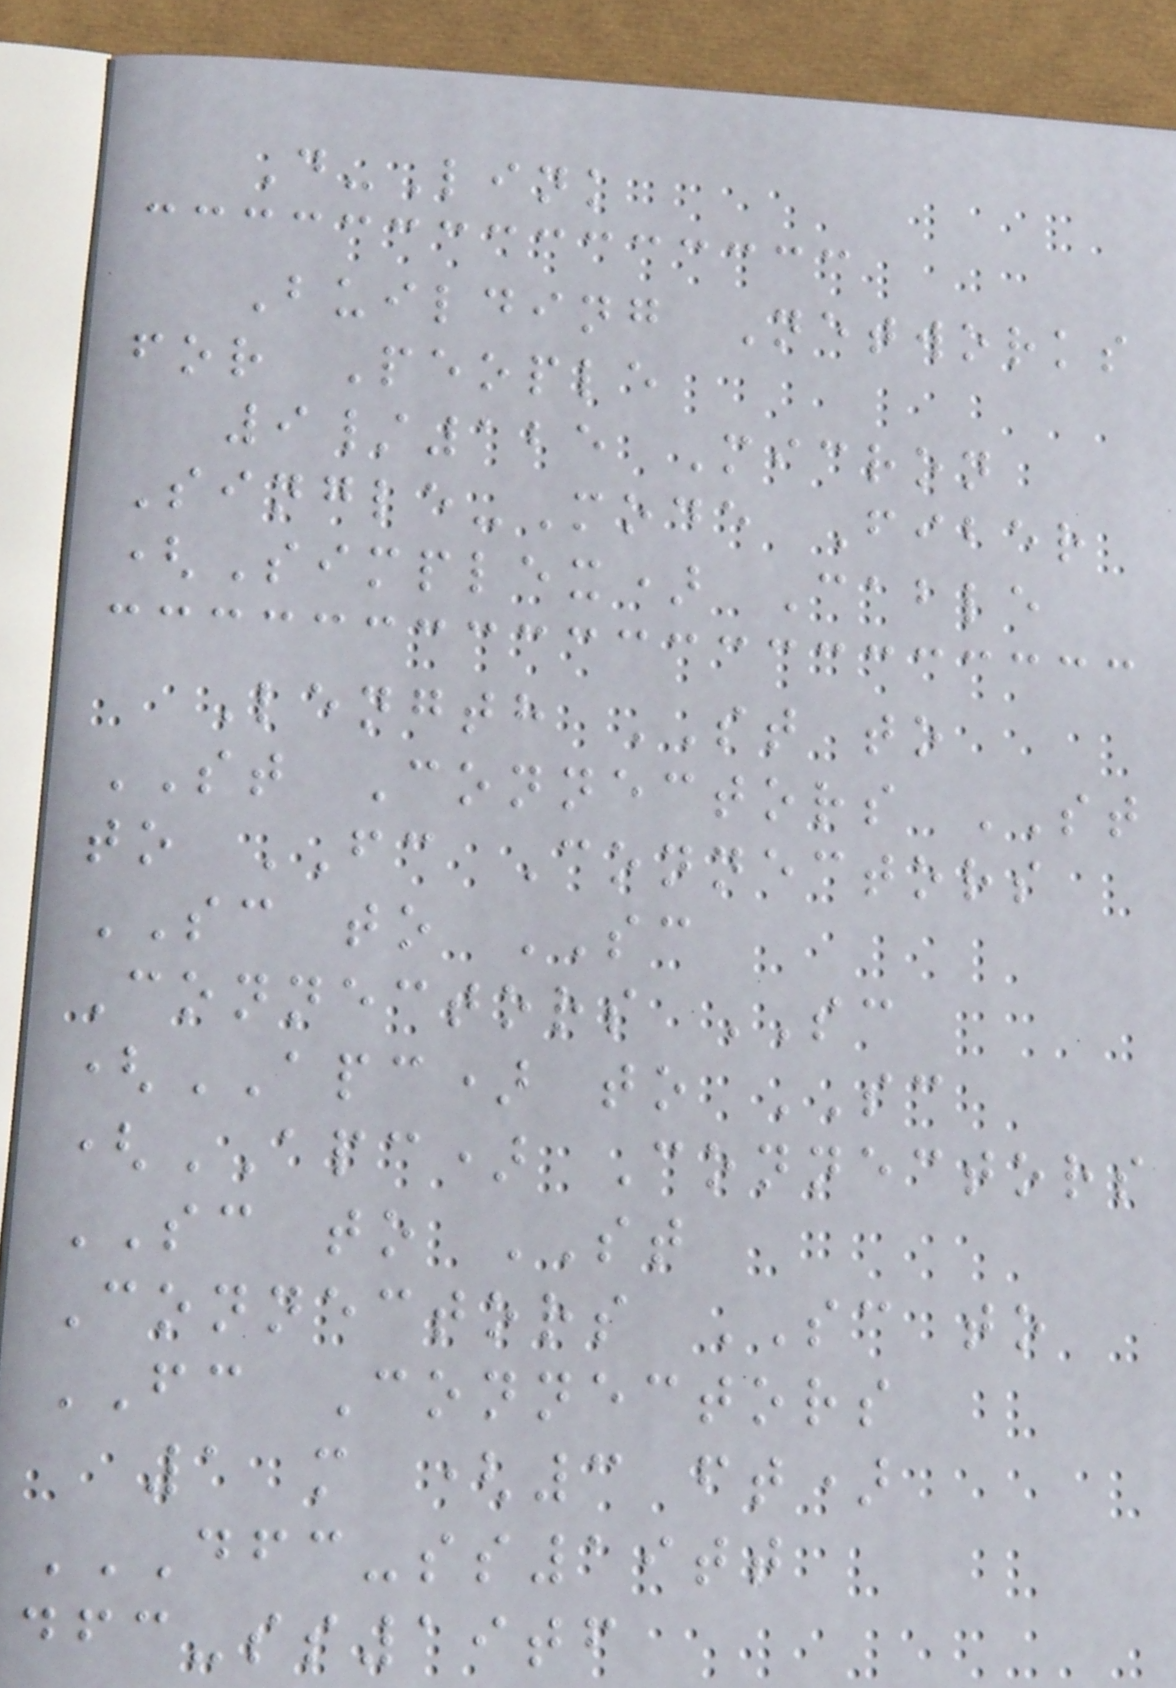D-Link
Building Networks
for People
9/125 Micron
Single-Mode Fiber
(Simplex) Cable
Length ST to
ST Connectors ST
to FC Connectors
SC to SC
Connectors SC
(APC) to SC
(APC) Connectors
SC to ST
Connectors SC to
FC Connectors
1 m (3 ft)
DFC-SS19TT
DFC-SS19TF
